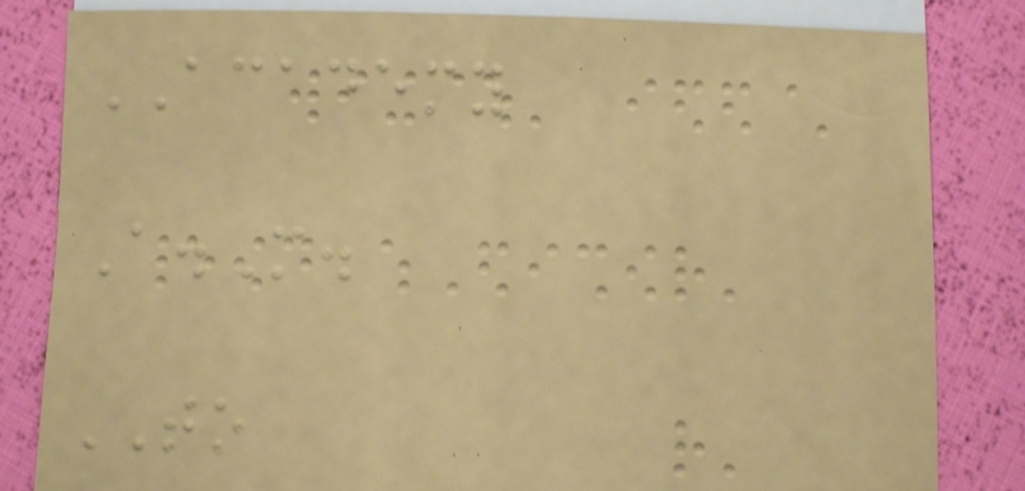ACADEMY
A.M.
TO
